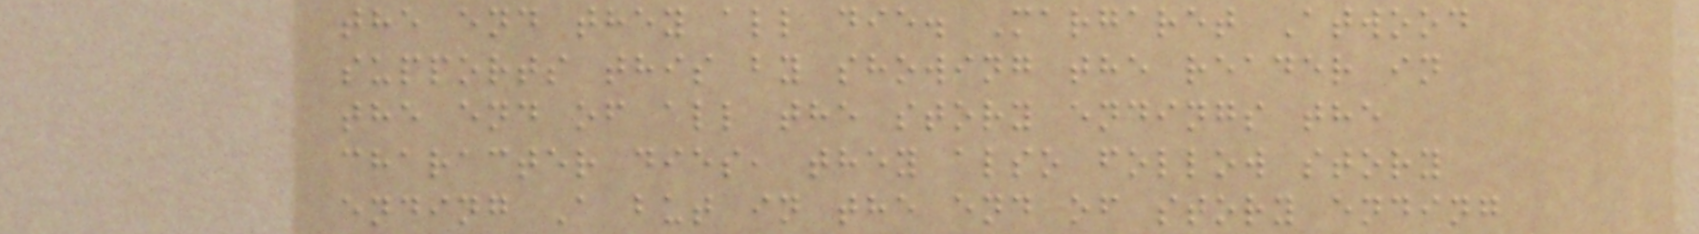the end they all die. Margaret Atwood
supports this by showing the reader in
the end of all the story endings the
character dies, they also follow story
ending A but in the end of story ending
